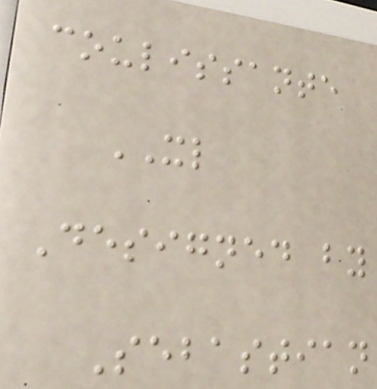coulissante
XL
Designed by
Sebastian
